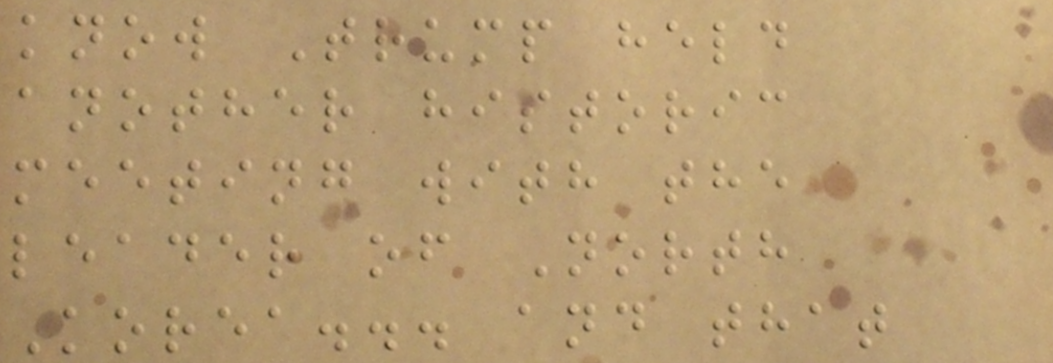know Trump held
another historic
meeting with the
leader of North
Korea... and that
